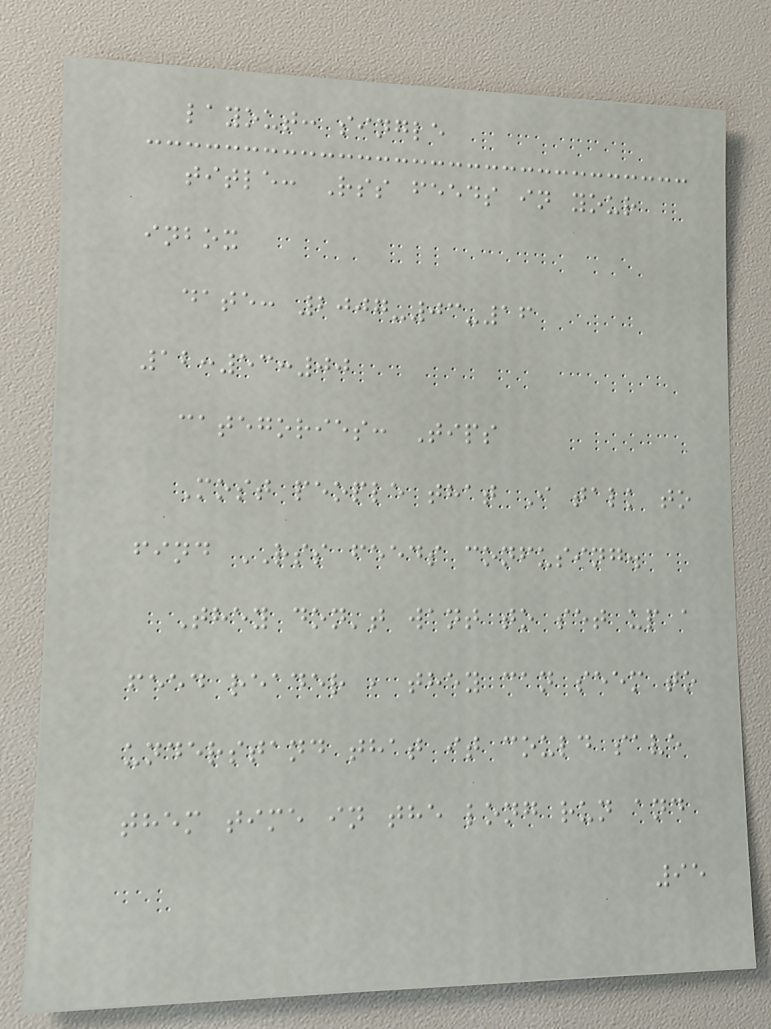layout: single
title: Rss feeds in your
inbox
date: 2007-03-16
12:53:00
categories: Tips
Most people that I talk to
find RSS feeds confusing.
They don't want to set up a
feed reader , they can seem to
understand that it could save
them time in the long run and
95
